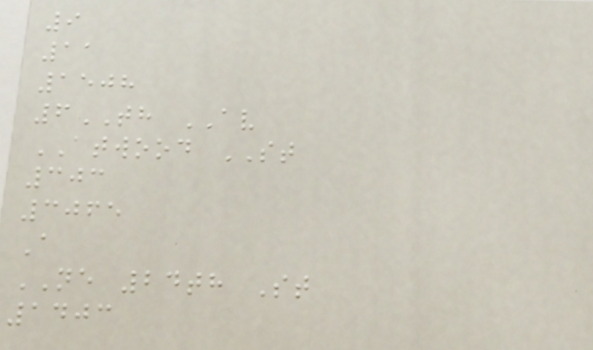9
11
1508
6TH AV
ATWOOD ST
303
3065
A
NE 24th St
1403
